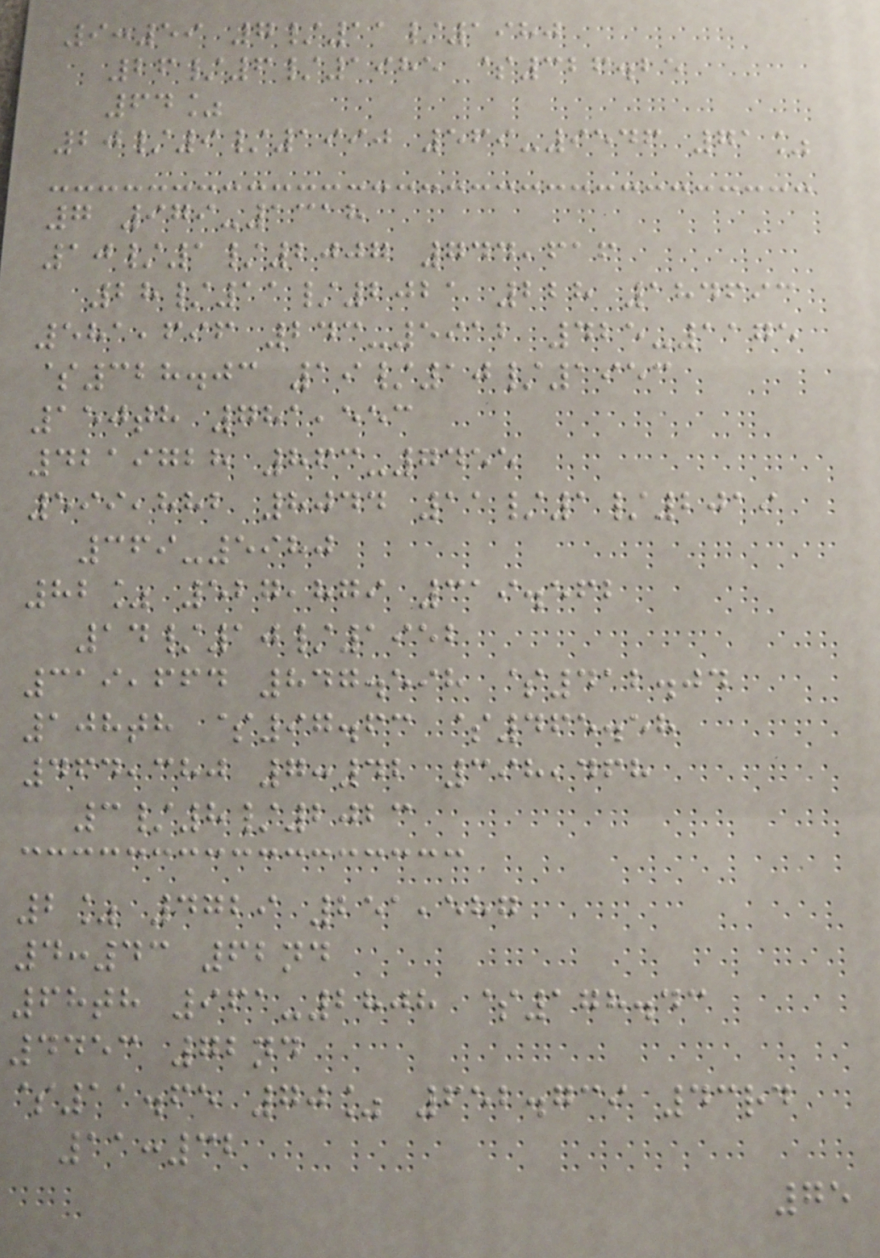9:59 7/11/1980
26/6/1985 $326.25
64%
20/9/1990 569-9546 71%
7 979-1318
10/1/2007 744,616
28/11/2021 228 184693
581,696 243-5912 425-1175
$328.03 19/10/1953
150th 781,553
4219728 863-7455
599,882 8044 11/1/2019
369-5980
82% 527,879 319.562
14/10/1952
319,664 847.598 $412.04
108th $97.63 $465.58
464,380 7:42 398,468
3/8/2023
2% 4729 251,587
4:43 62nd
68th 961-2808 $178.43
4453 72nd
$11.65 70% 652.739 43rd
11:32
75
